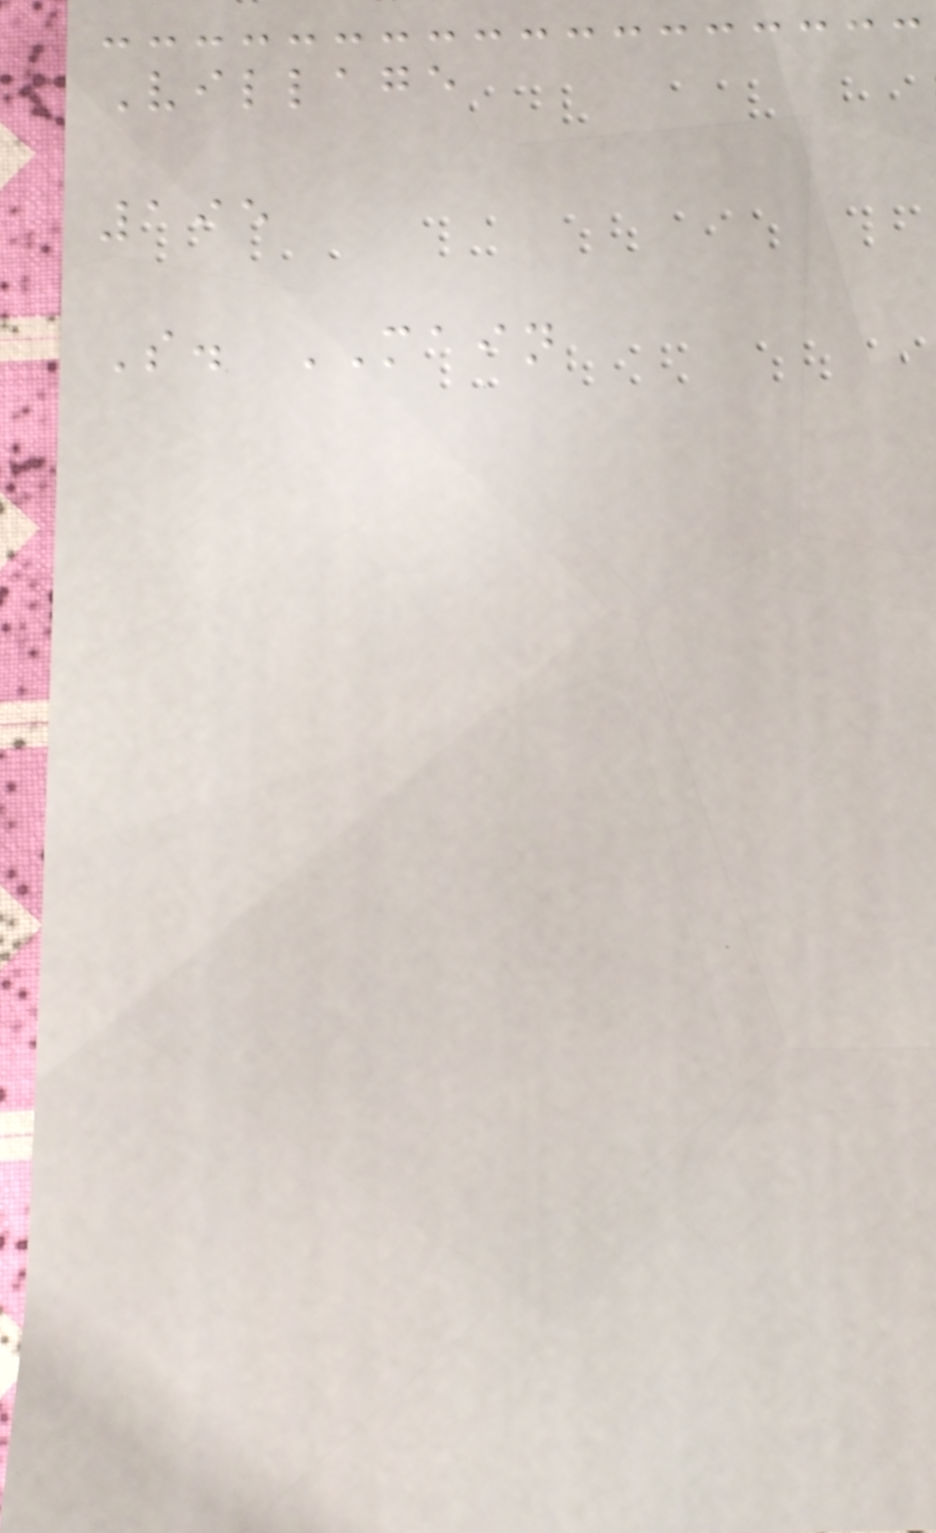Village
195
S. MAIN
